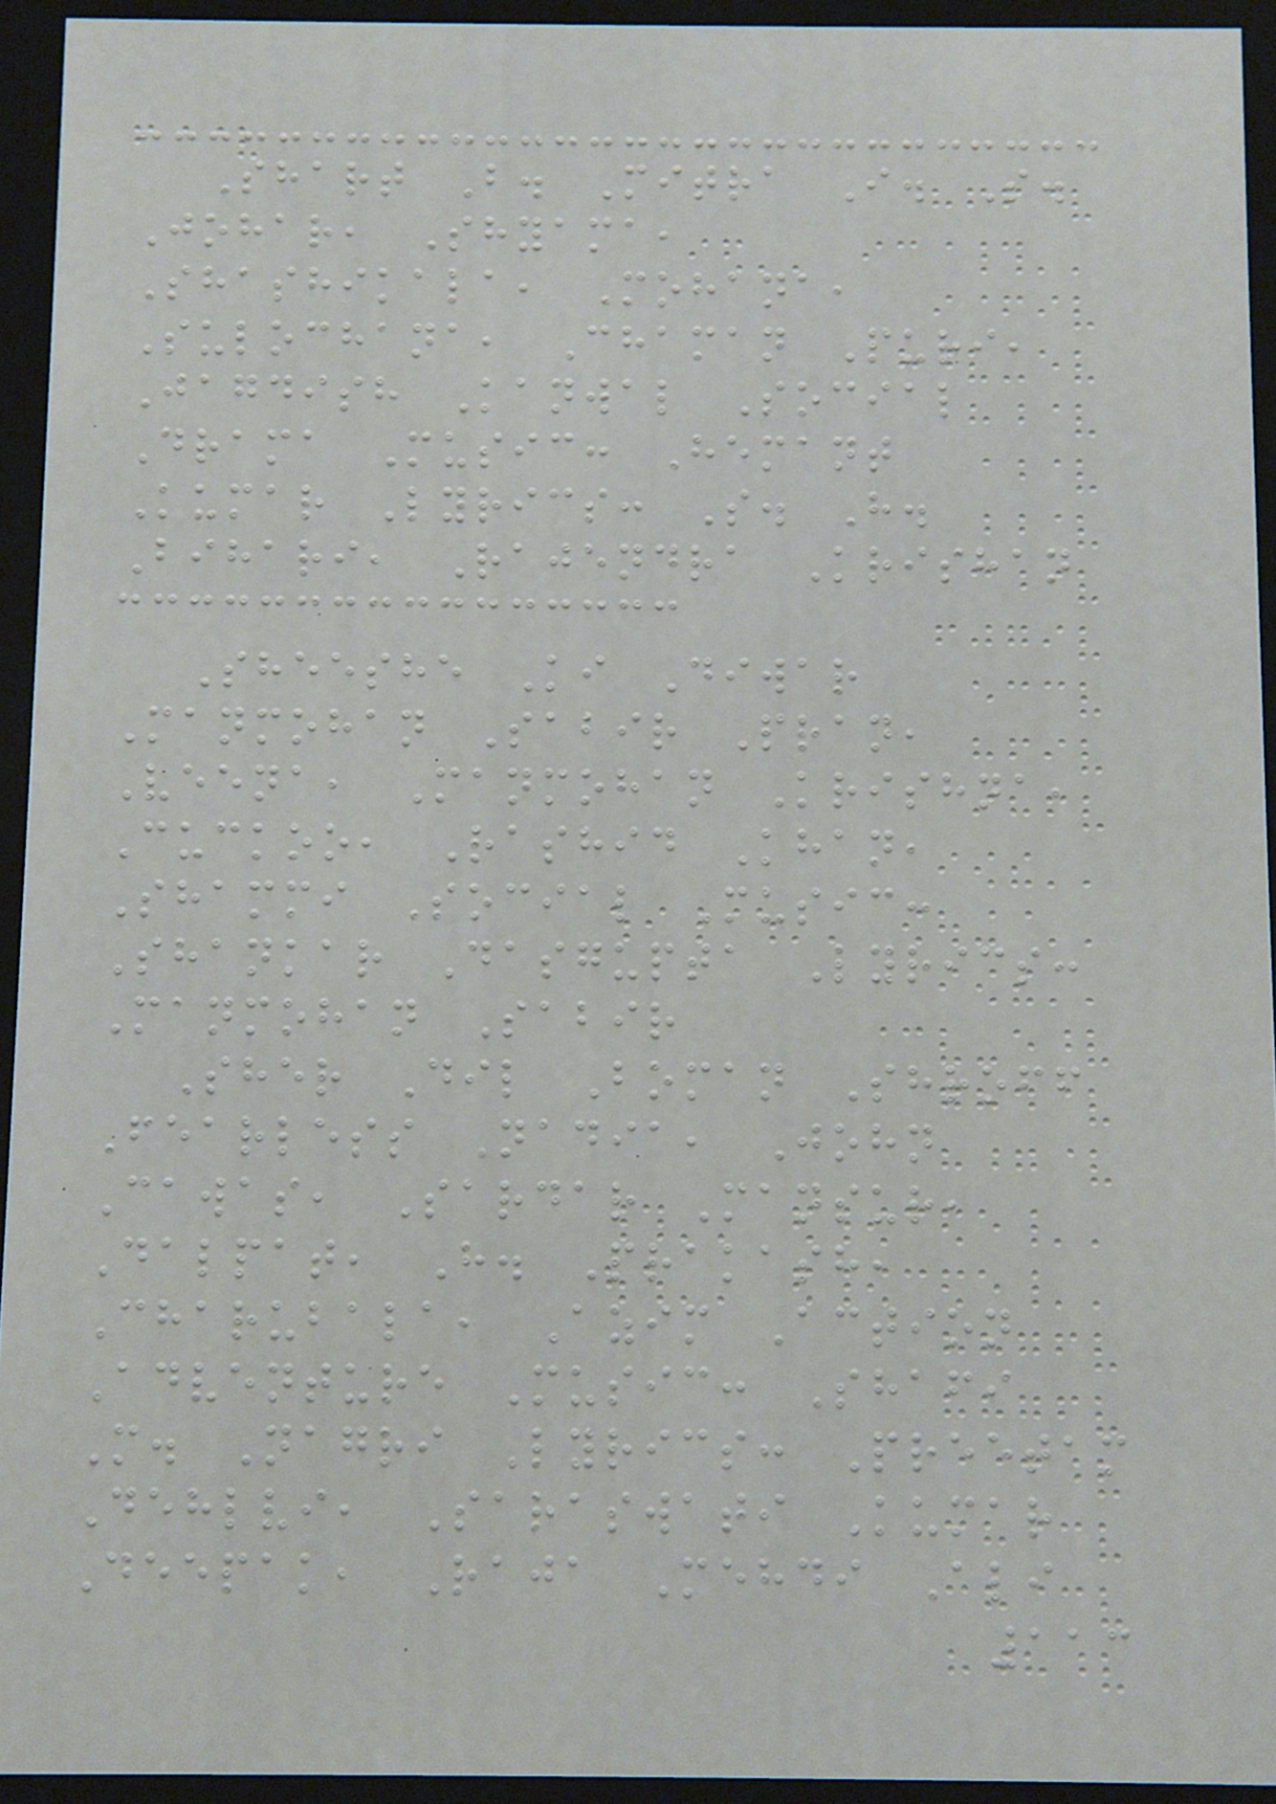Shart B. Mitra I. S.
Johar, Shyama,
Shashikala, Mohana,
Sulochana, Chaman Puri,
Jagdish Kanwal Social
Drama Music: Hemant
Kumar Lyrics: S. H.
Bihari, Rajendra Krishan
Sheeshe Ki Diwar
Manmohan Sabir Pran,
Veena, Manmohan Krishna,
Cuckoo, Rashid Khan,
Shammi Social Music:
Shankar Dasgupta Lyrics:
Manmohan Sabir
Sher Dil Boman Shroff
Fearless Nadia, John
Cawas, Sardar Mansur,
Dalpat, H. Prakash,
Charubala, Azim Action
Adventure Music: Shafi
M. Nagri Lyrics: Preetam
Dehlvi, Saraswati Kumar
Deepak, Raja Mehdi Ali
113
